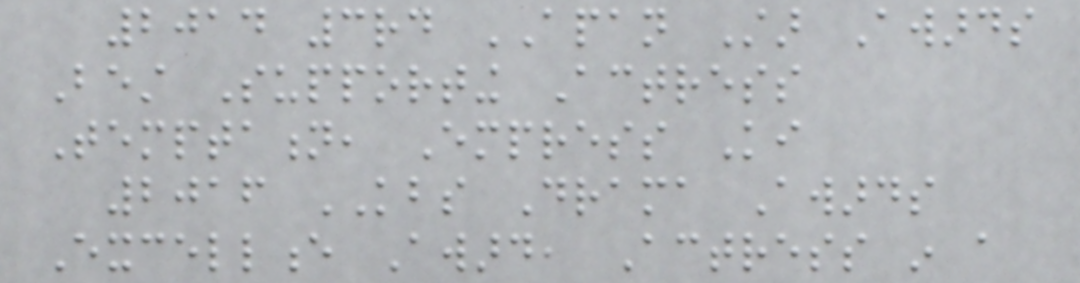2014 3rd APAN Star Awards
Best Supporting Actress
Temptation, Empress Ki
2016 KBS Drama Awards
Excellence Award, Actress in a
